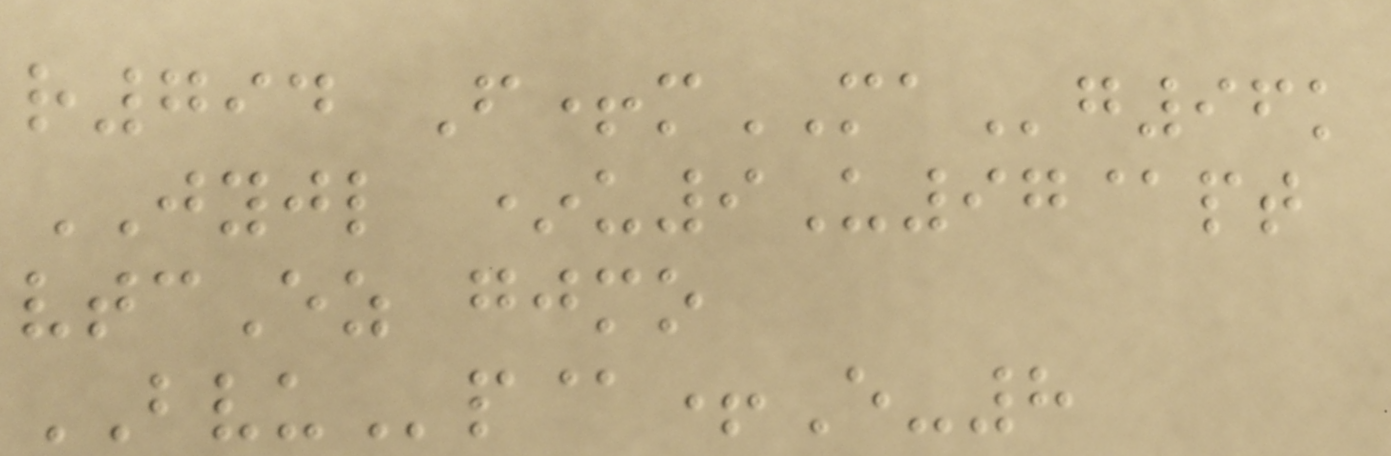r794 F+mMAg96k
JYJL *u9U97@pt
vtcEz gjmo
BVUp@+E-8
